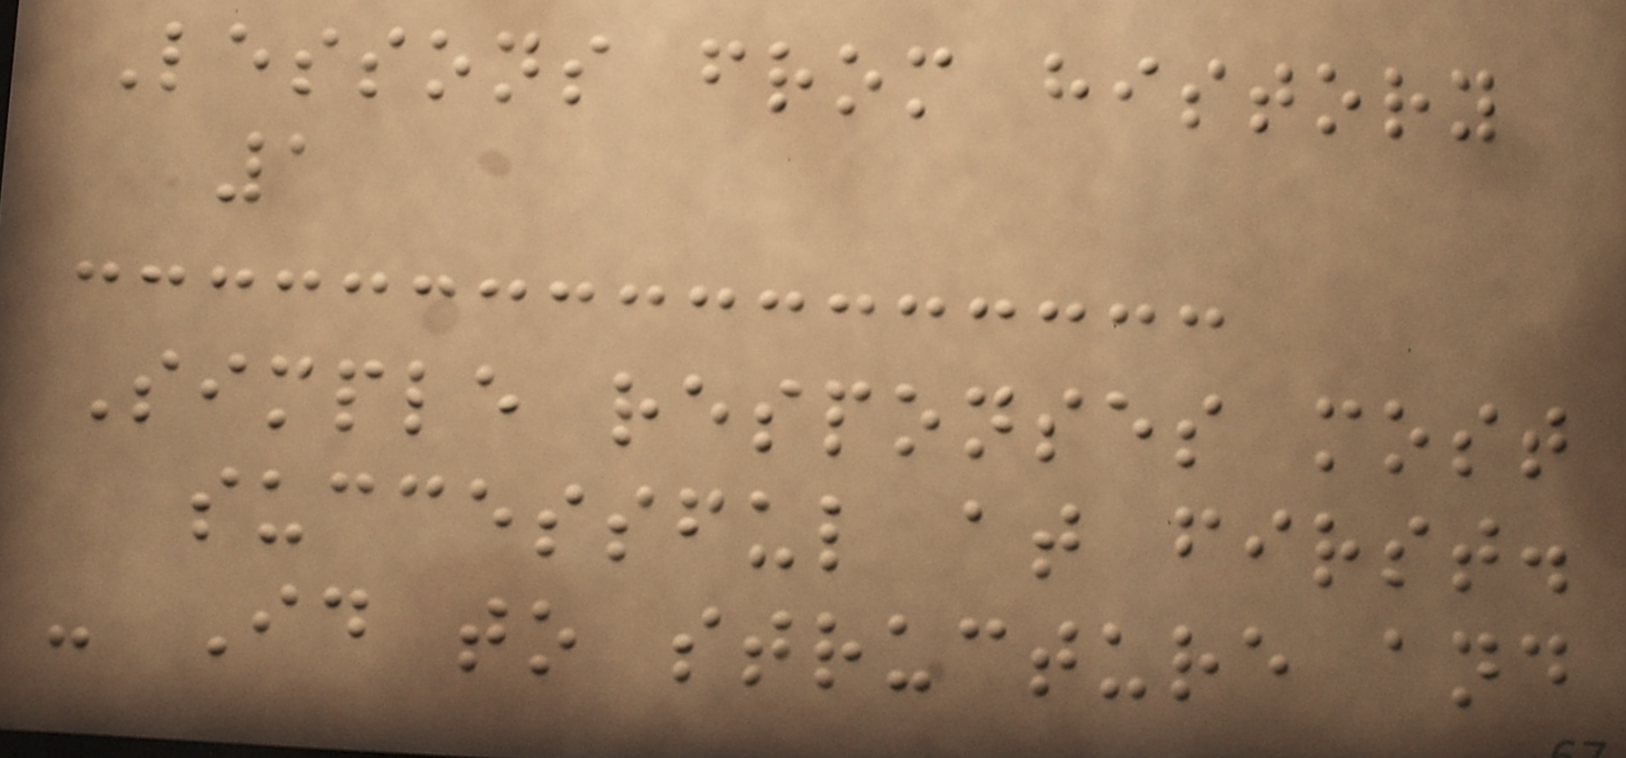Lessons from history
1
Simple responses most
successful at first.
- Id to structure and
